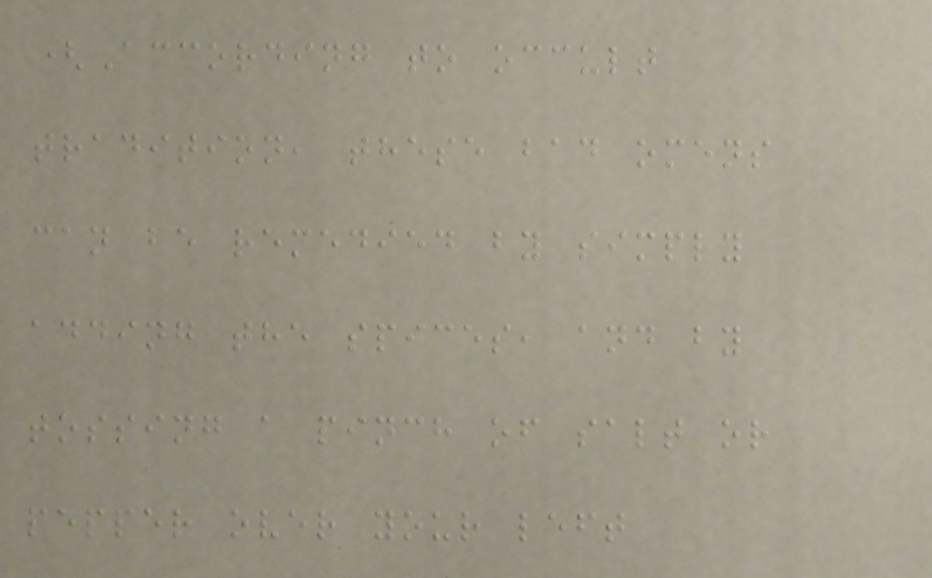(According to occult
tradition, these bad omens
can be remedied by simply
adding the spices, and by
tossing a pinch of salt or
pepper over your left
